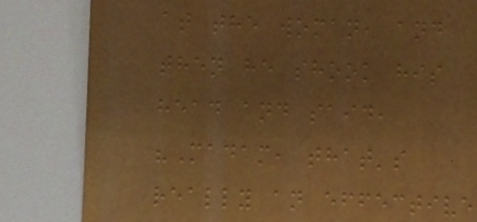at the woman, and
then he shook his
head and said,
"Madam, that's
really an effective
